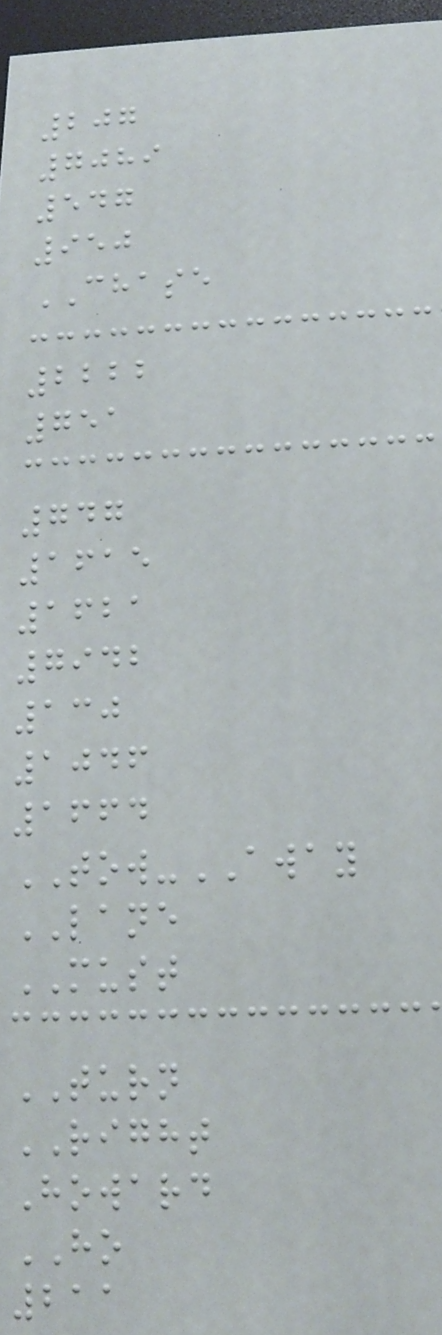207
7089
547
950
CHASE
2222
751
747
1615
1621
7942
130
1046
1664
TOW-AWAY
LANE
MUST
TURN
RIGHT
Howard
HO
211
